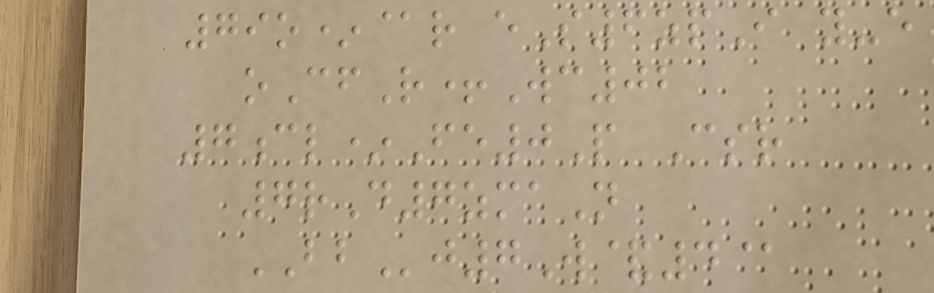79o*@r eS6zpI y-e
oCfR+Wc02
7cl*Fe0P Csr
7rD7zmaN
BBj7W&4@
